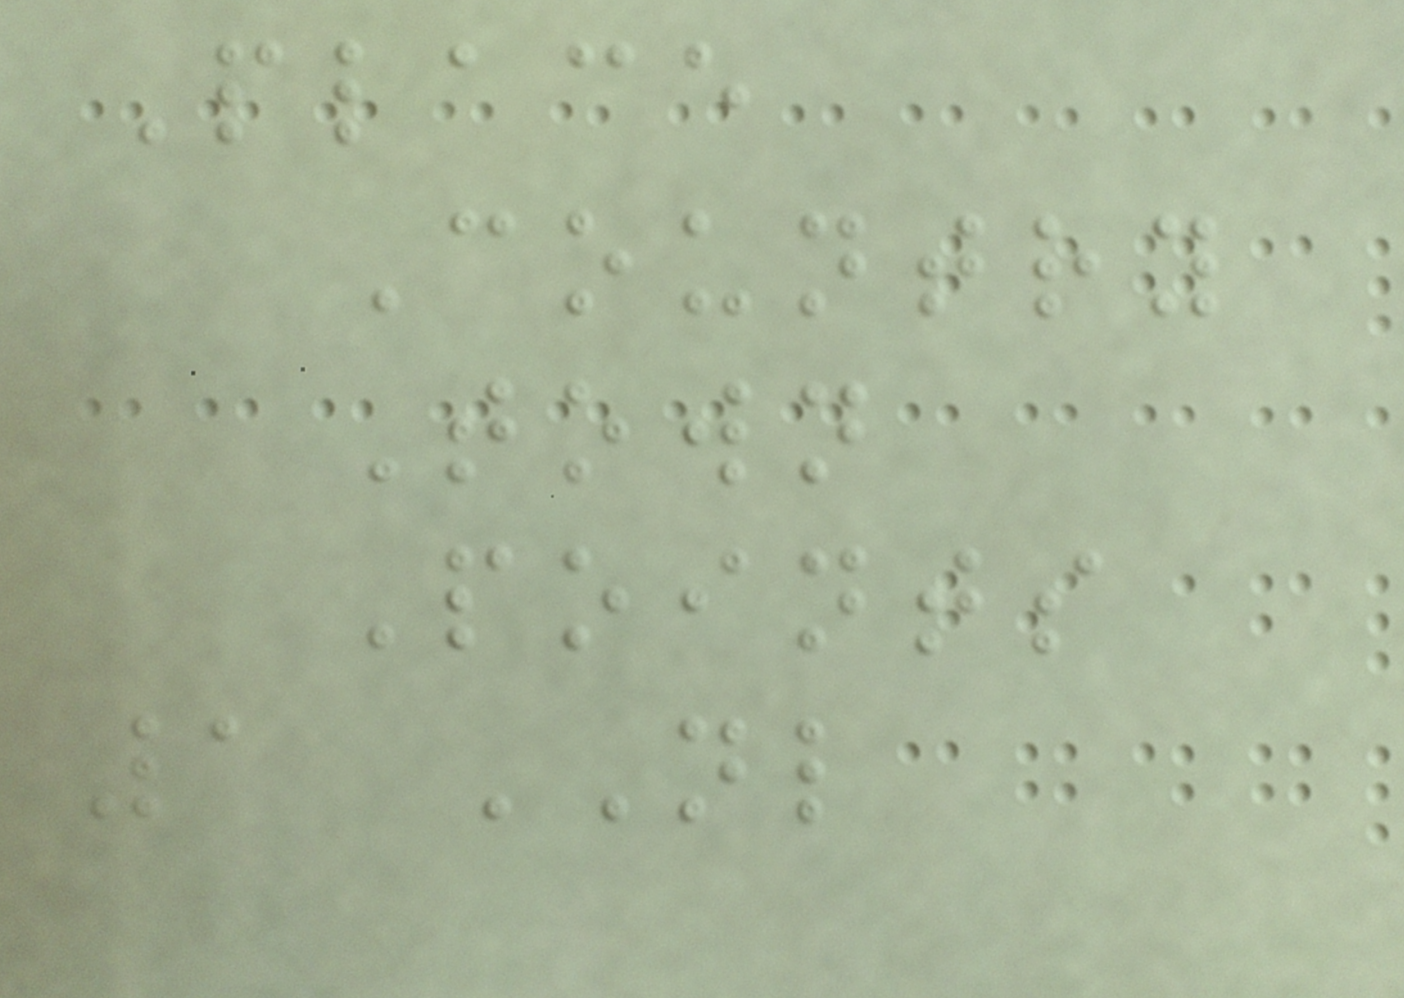Place
Country
Town
Points
1 NL
